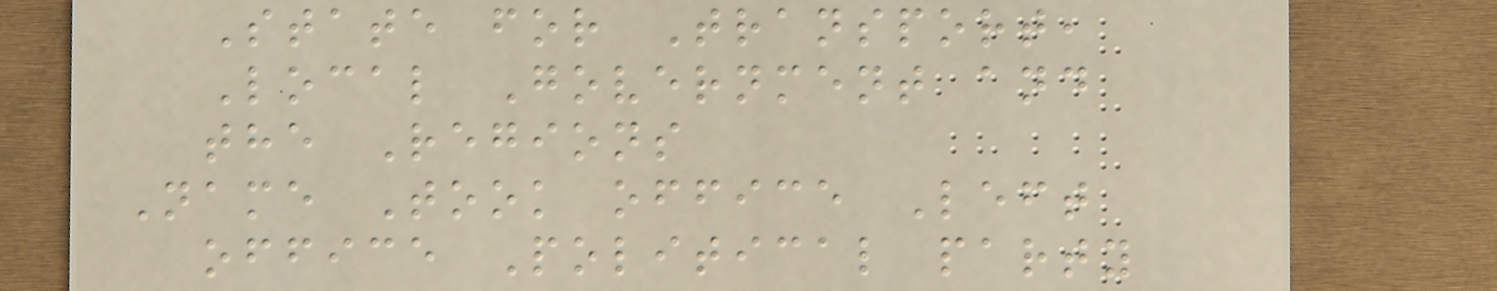State for Transport,
Local Government and
the Regions
Name Took office Left
office Political party
